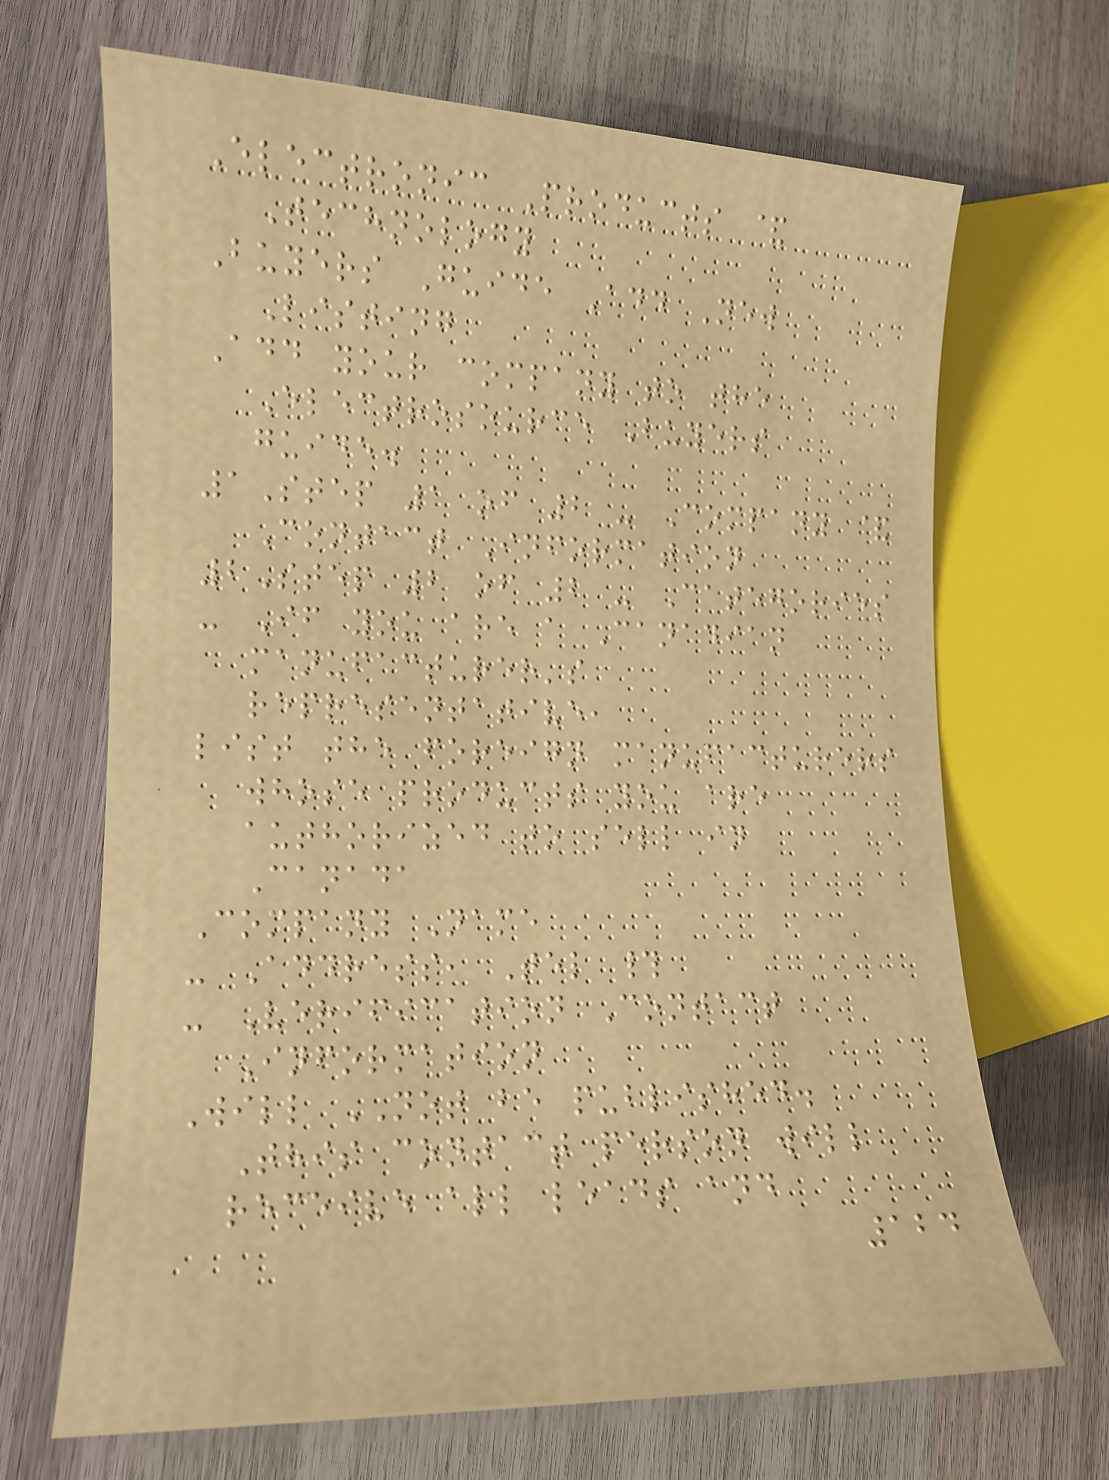Electronic Products &
Technology
Buyers Guide Add New
Listing
Add your company to the
Electrosource Buyers
guide.
1Step 1 of 2 - Company &
Contact Information
2Step 2 of 2 - Categories
- If you are a Canadian
manufacturer's
representative,
list the foreign manufacturers
whose products you are
authorized to sell in
Canada
Company Name
- Address, Tel #
- Verification Contact
Information
Will NOT be published.
This contact person will
receive all leads and
124
